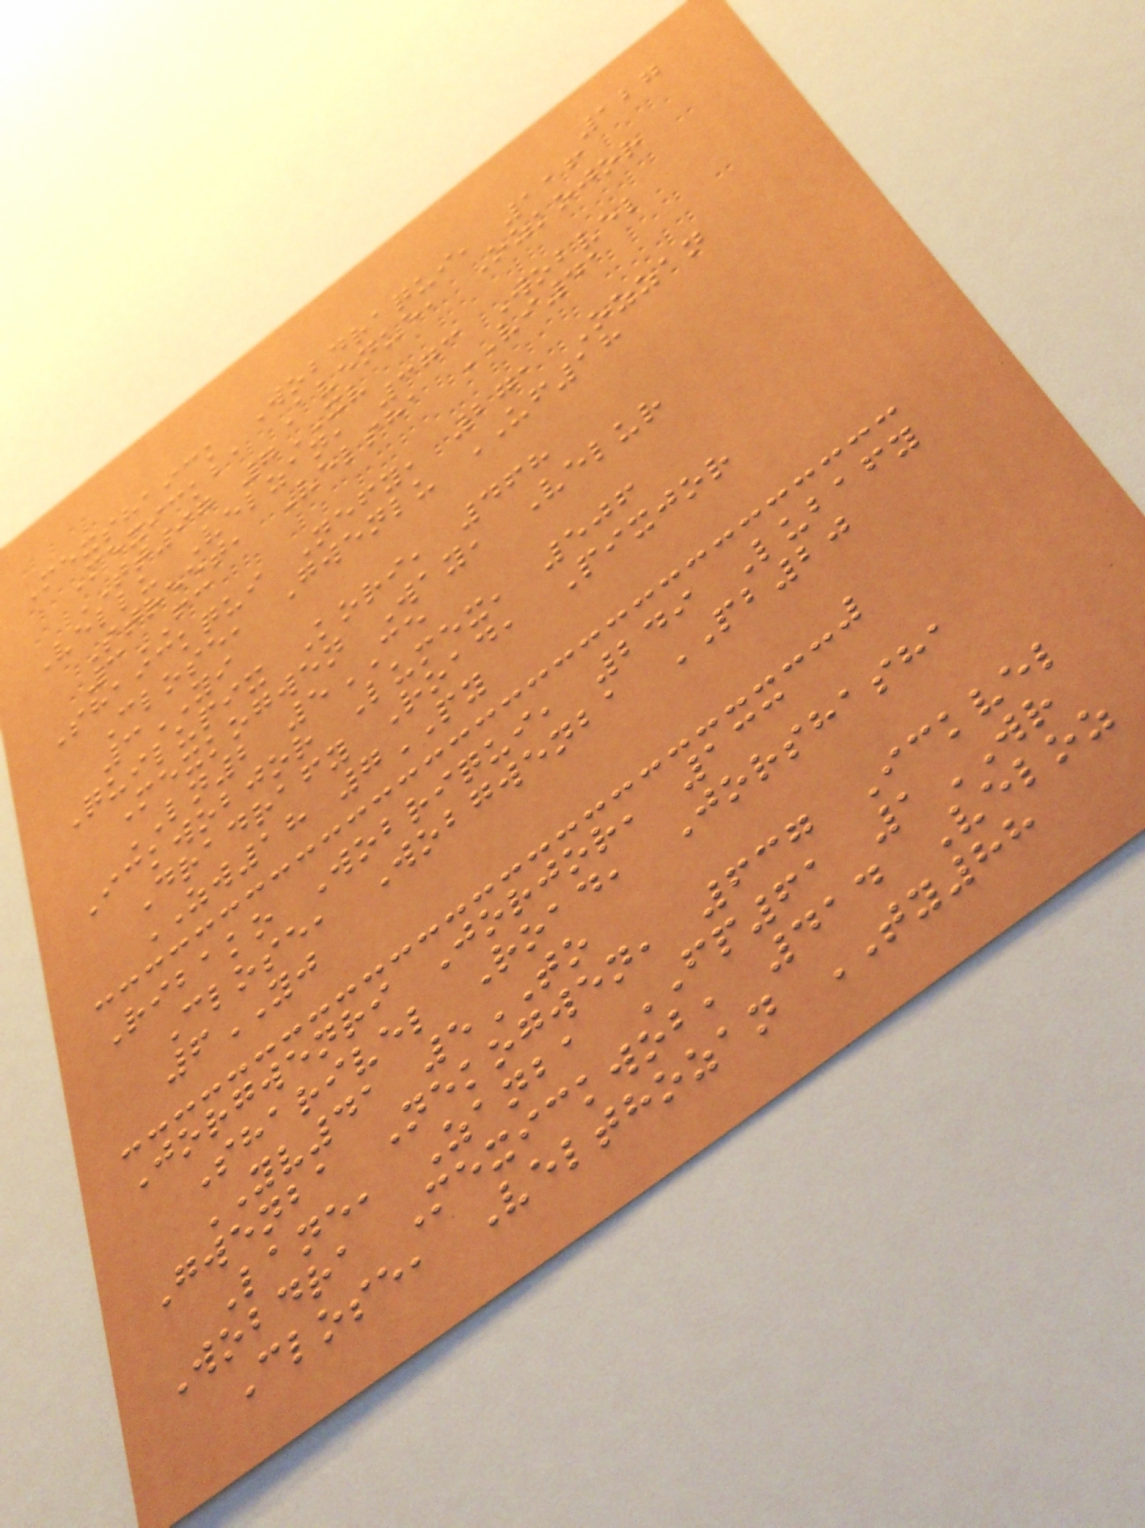127
Mexshaick Wobdraqui, 116
Mexickba Avenue, Ozkojor
TT97 7XV
Vellu Velzan, 373 Wobvel
Street, Velsha VI41
3FC
Shaickqui Nefy, 271 Ozzan
Close, Gwenlu UF18
3YI
Quilupix Kori, 468
Mexkogwen Way, Velur
LN2 5CE
Ickwobjor Lumex, 506
Dradrafy Road, Pixjor
ZW18 7PY
Ribako Wobriqui, 249 Lubafy
Close, Wobgwenba PB20
6YJ
Jorgwenri Jorjor, 133
Sharivel Road, Jorshasha
YV41 5TO
Gwenba Nekogwen, 637 Ickvel
Lane, Zanba FP61 1WR
Wobdra Mexickwob, 414 Veloz
Close, Velthozan TY88
